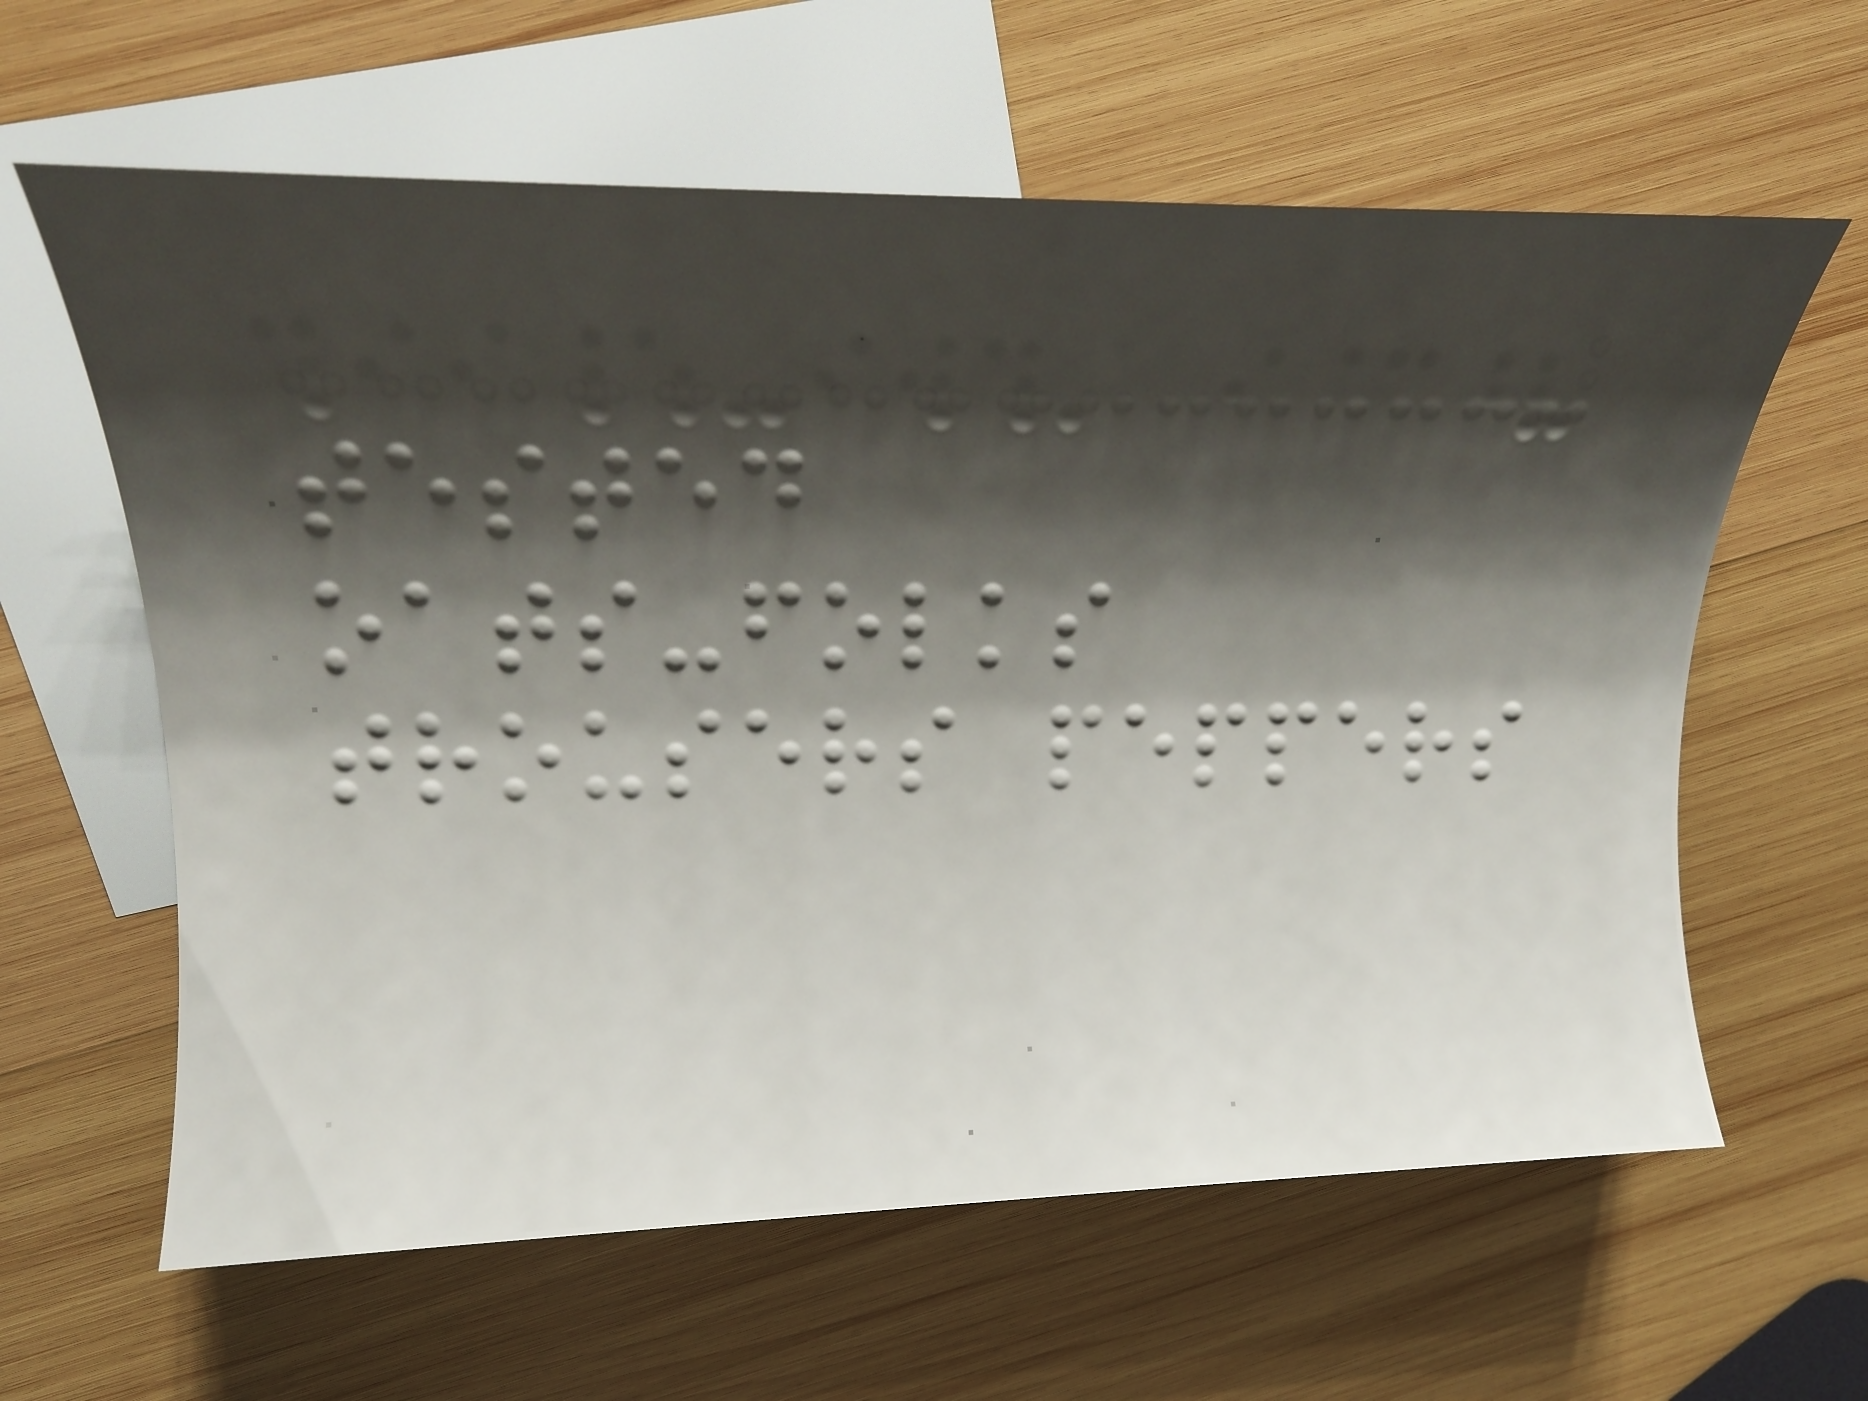tested
oats-folks
trousers peppers
